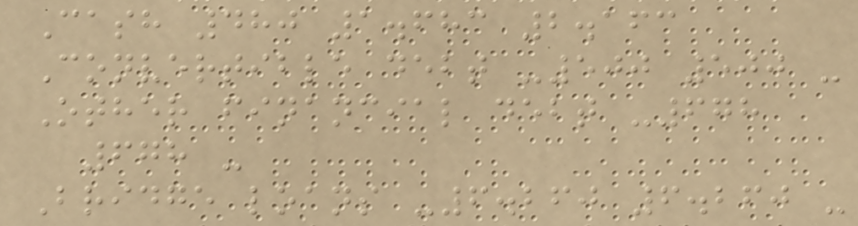Cash 480 1.683 2.163
Convertible debt -500 500 -
Other financial debt -678
678 -
Bridge loans -6.260 6.260 -
